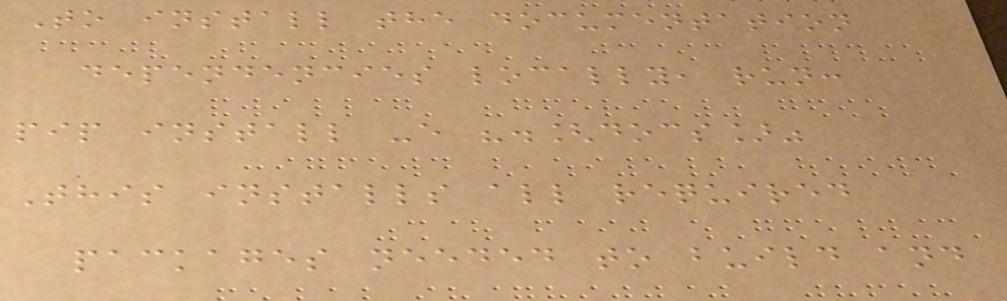To install the documentation
dependencies locally, run:
pip install -e ".[docs]"
This installs all required
packages needed to build and
